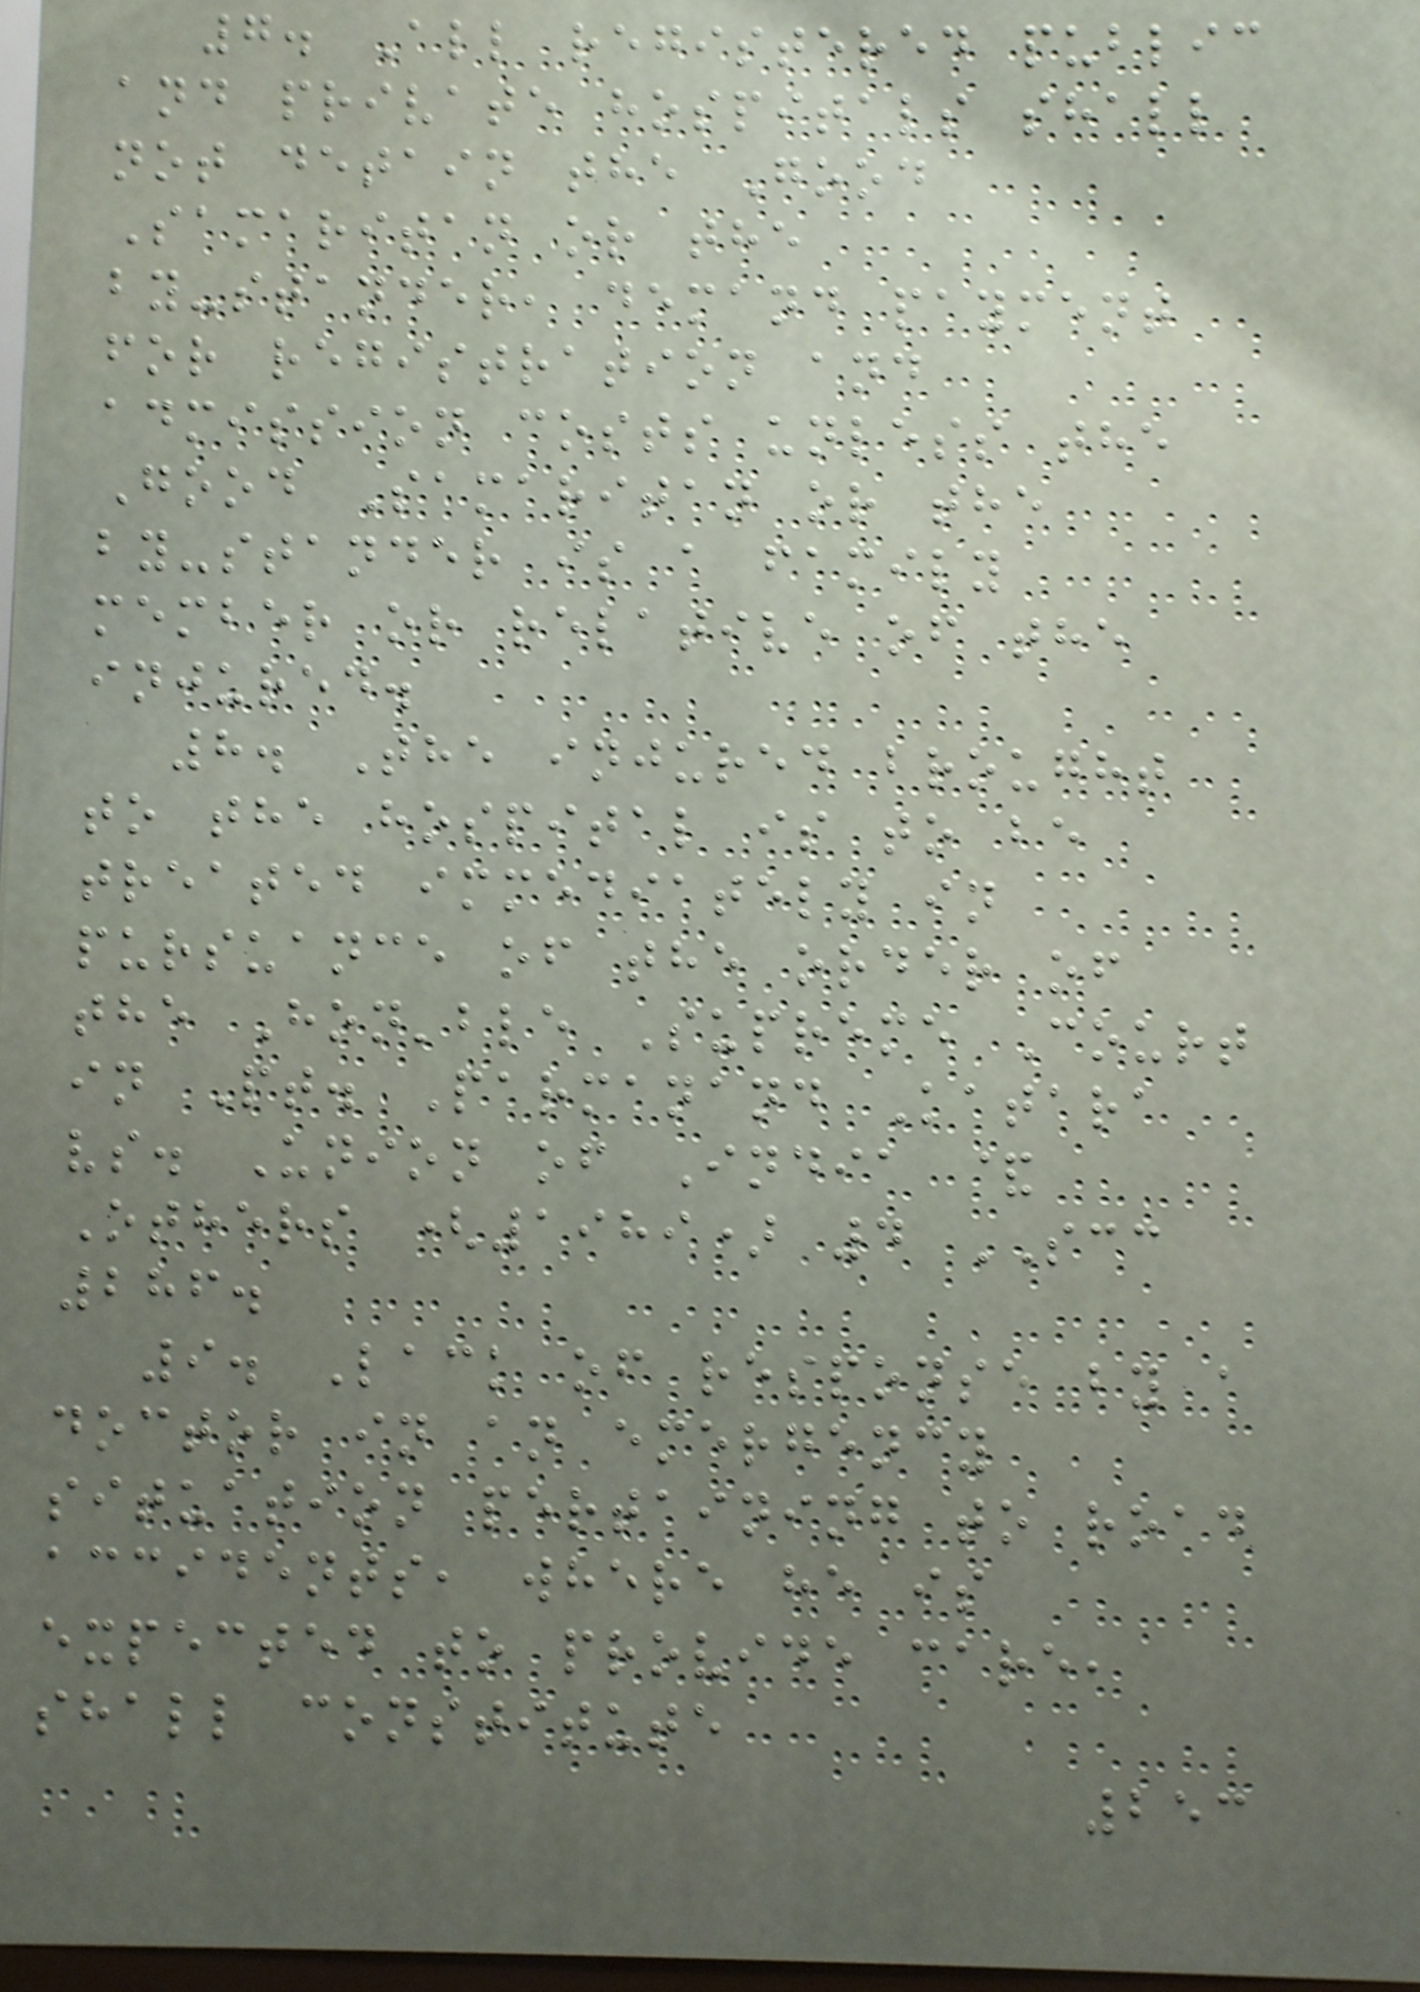7. All registered public
and private hospitals shall
not detain the Good
Samaritan or the
by-stander, demand payment
for registration and
admission costs unless the
Good Samaritan or the
by-stander is a family
member or relative of the
injured.
8. The injured brought
to the hospital is to be
treated immediately in
pursuance of the order of
the Hon'ble Supreme Court
in Pt. Parmanand Katara
vs. Union of India &
Others (1989) 4 SCC
286.
9. Lack of response by a
doctor in an emergency
situation pertaining to road
accidents, where he is
expected to provide care,
shall constitute
253
